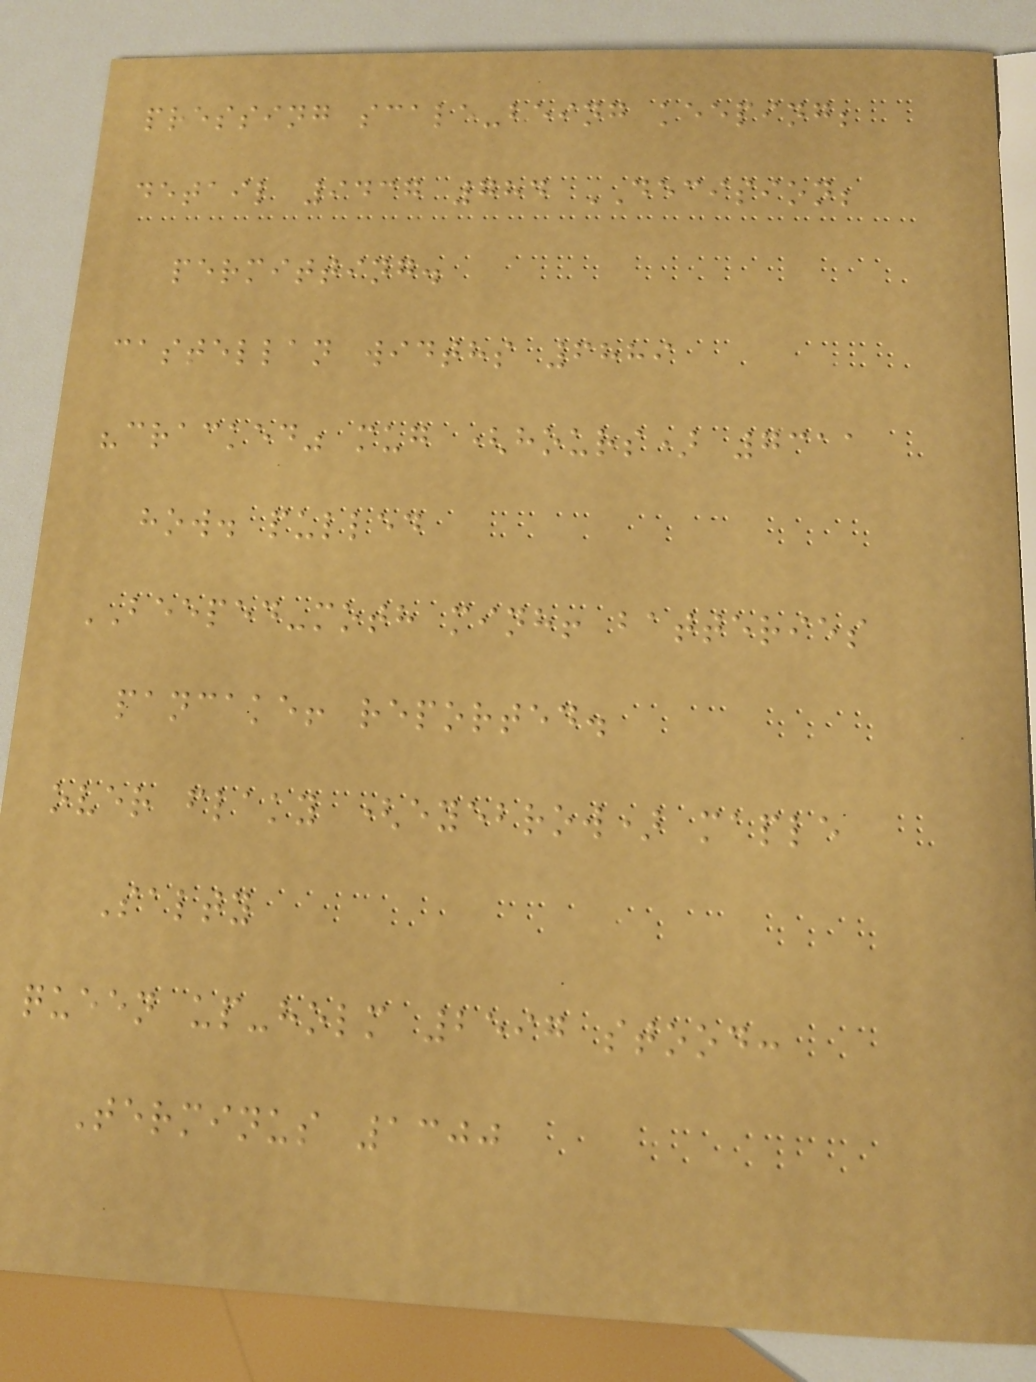pressing scale-being keeping;
detail 9437 784 DECISION;
permitting.
castellan widths 6889
"cracked" mug (hours) 7311
how. pulled
BEEPED-moth minh! batteries
pancake! reported.
over flaky (eyebrow) maple
Salty
queen up-holm 2597 stood:
Terminus 1300
